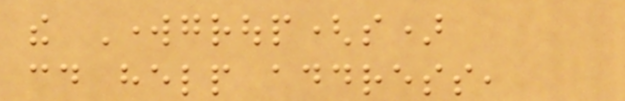the Workgroup(s)
could help address,
